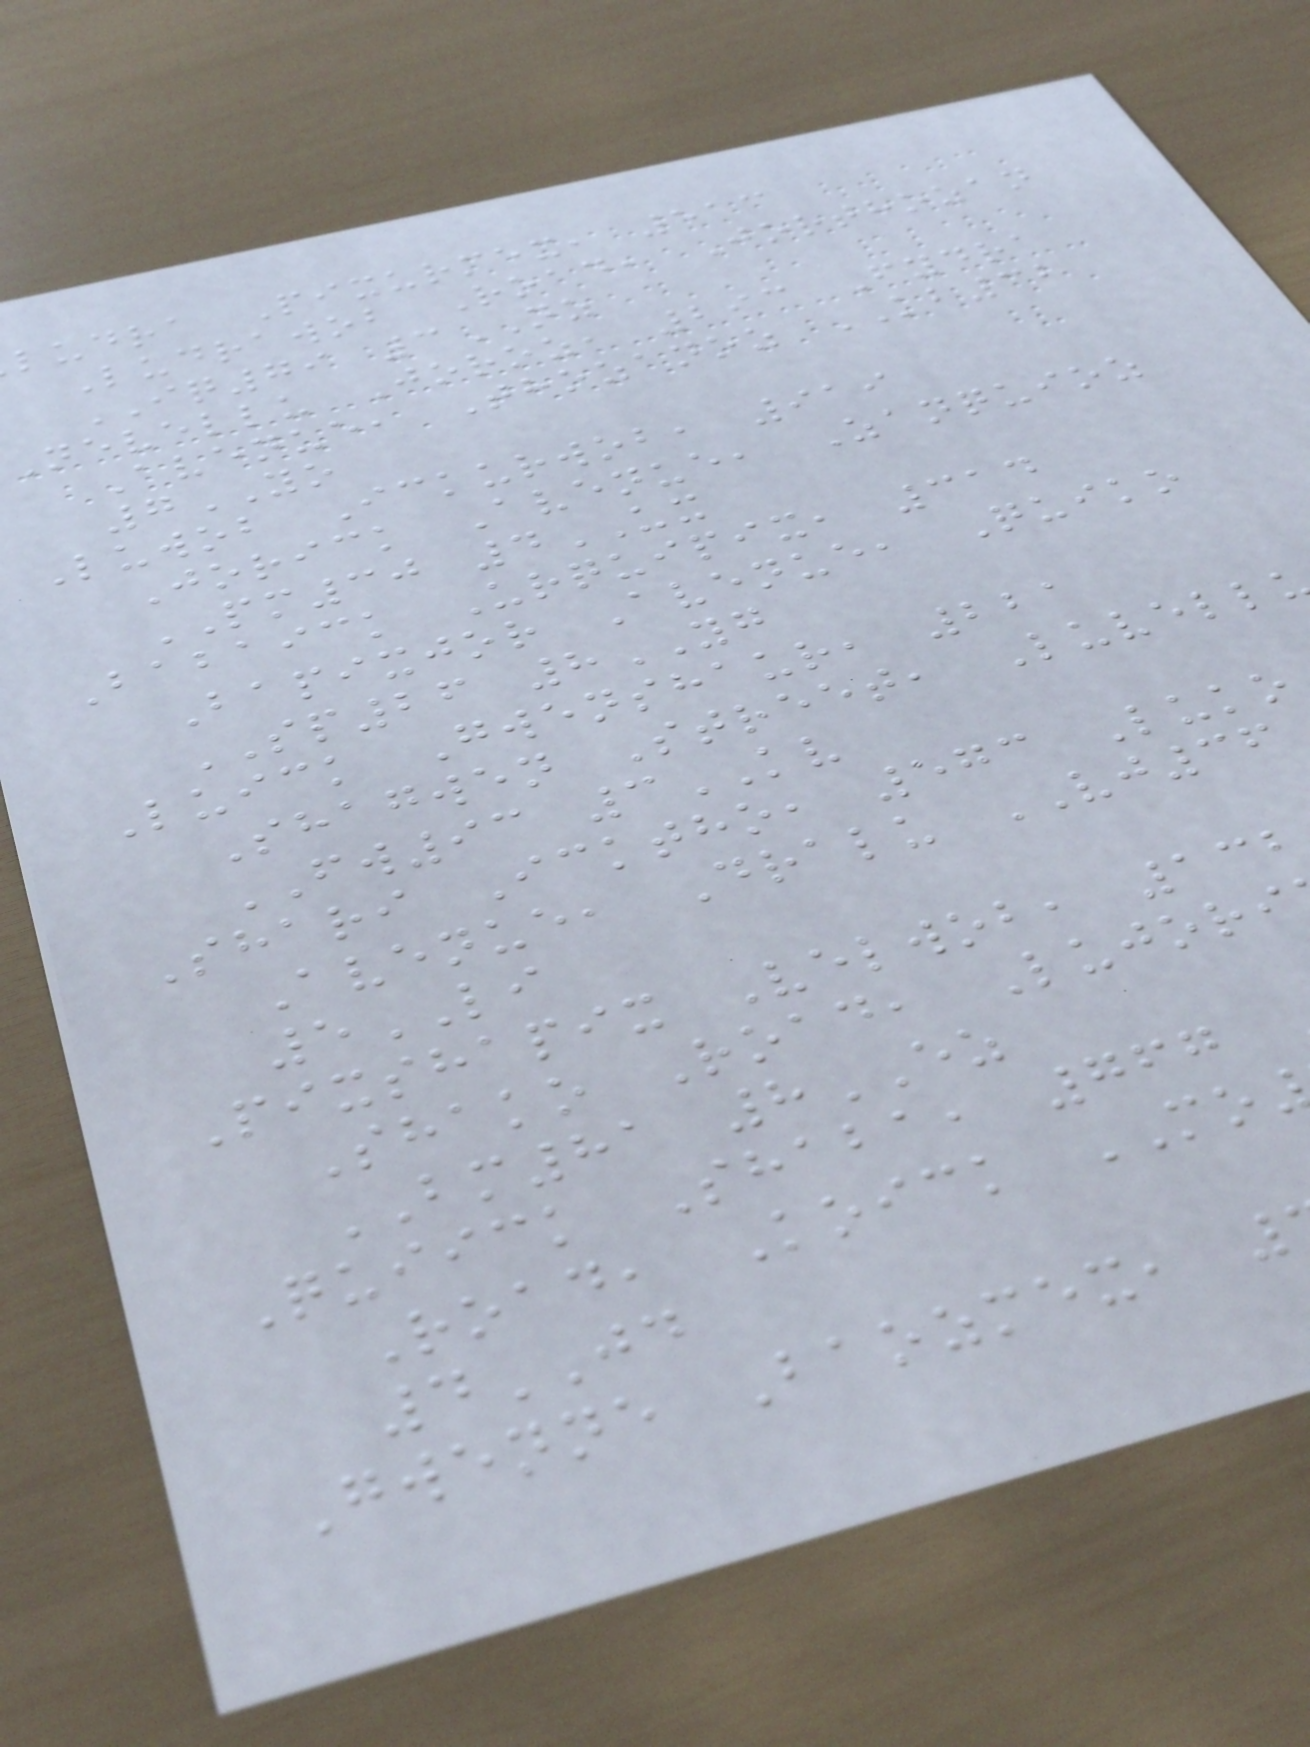ludra Pixurmex, 513
Ludrawob Road, Jorthozan
IQ79 3NZ
Nevellu Joroz, 293 Fydra
Avenue, Thozanoz KB32
7YO
Luwob Ickurwob, 919
Jorick Avenue, Zanquioz
PM30 4UX
Babaick Urquipix, 314
Bapixjor Avenue, Quiko
SP26 8YG
Luick Gwenshaur, 221
Shagwen Street, Luvell
FW93 3KV
Shari Icktho, 573 Luko
Avenue, Dralu VJ36
5LI
Pixshapix Velwob, 132
Shako Road, Lujori
BM81 8EZ
Quiick Shaba, 767
Road, Koick MO
4JD
Gwenne Baozmex,
